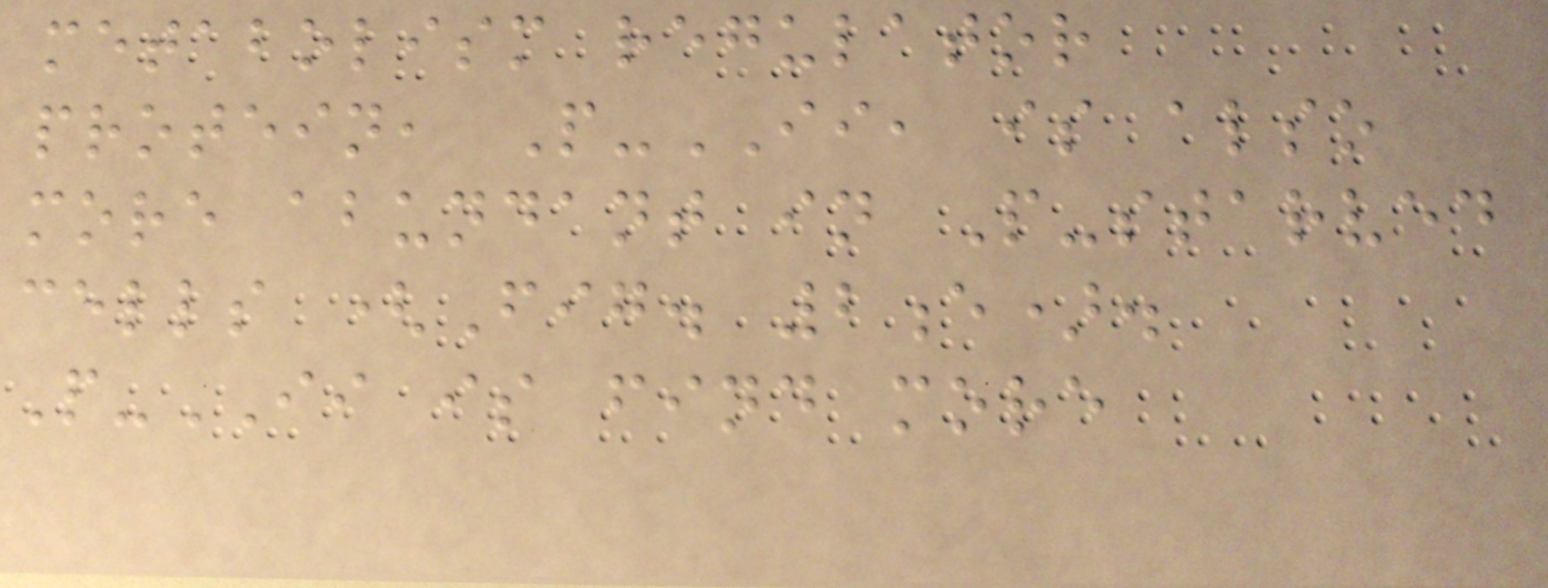metabolism regulator
protein, P-II, is also
more abundant in P-starved
cells (Fig. 2e).
P-II is find more
